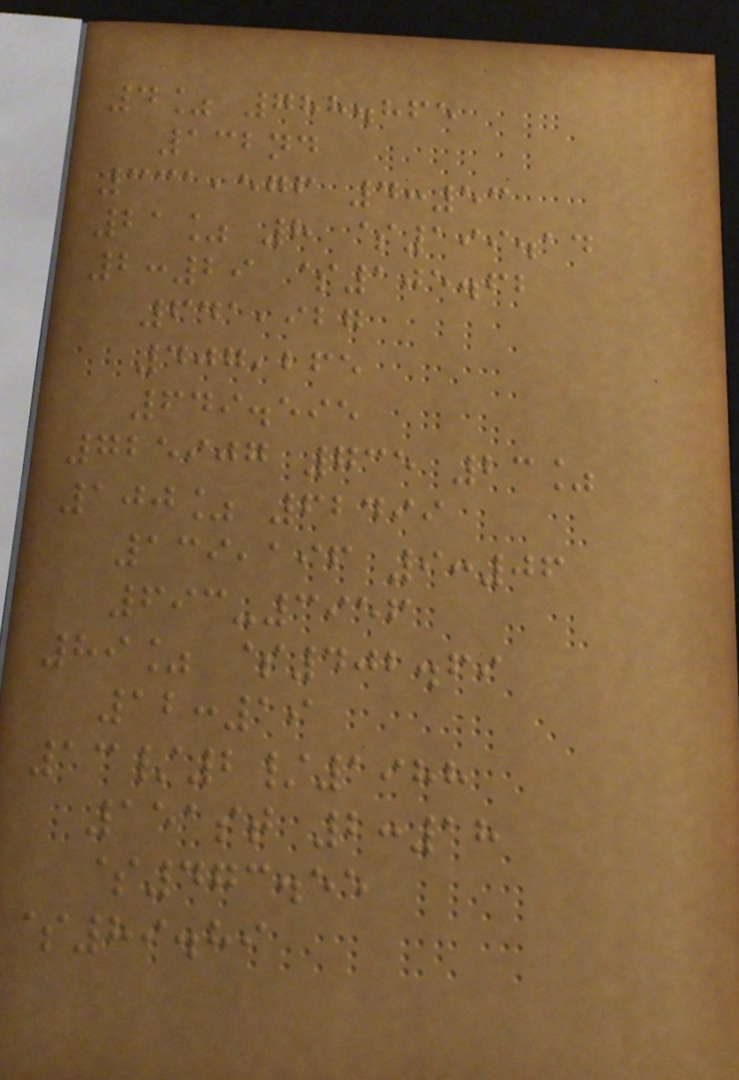4% 788.865
132nd
331,576 4:53
21% 8 $199.14
2:29 $105.62
641,927
407,265
649.595
725907 735 23%
100% 62499
139,196 9:06
693-3956
89% $402.69
12:19
13/2/1988
151st 2:18
$473.55
$89.89
